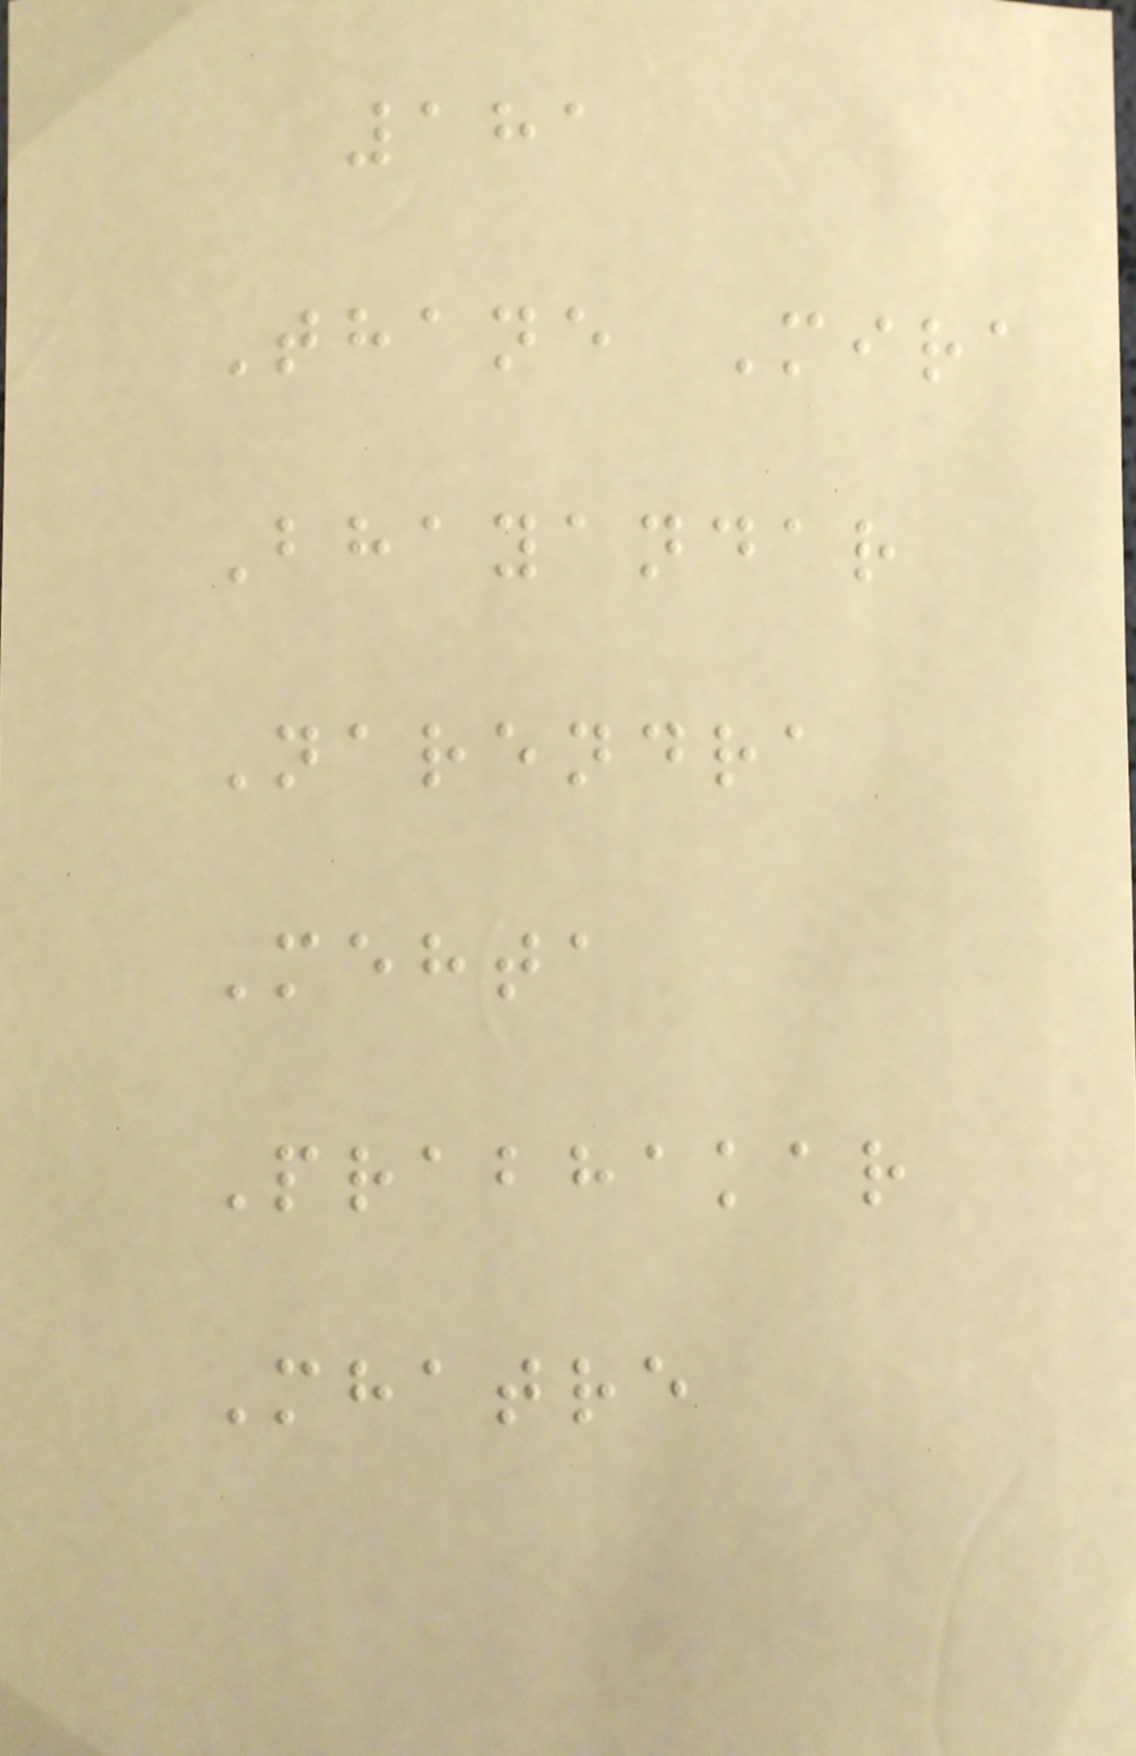181
Thane Mira
Bhayandar
Narendra
Mehta
Prabhakar
Mhatre
